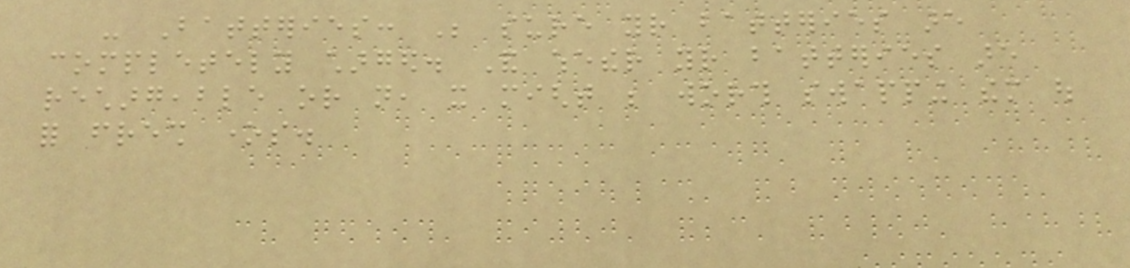- Batteries: Be sure your batteries are
completely charged. And whether your batteries are
rechargeable or not, it might be worth swapping them out
for fresh ones.
